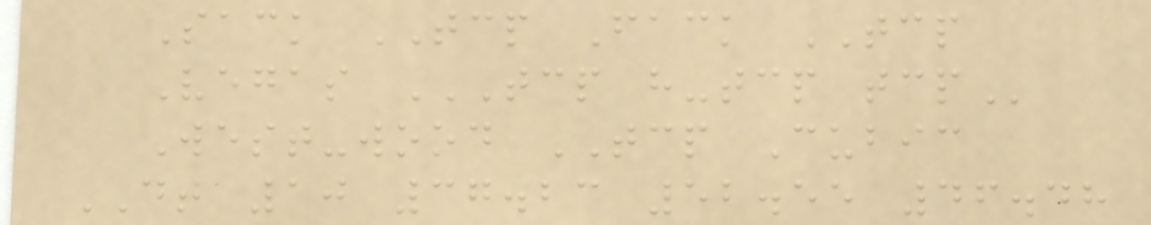Sack TCP Fack TCP
Vegas TCP H-TCP TCP
West-wood TCP Cubic
DT 10 37.23 52.55 46.48
